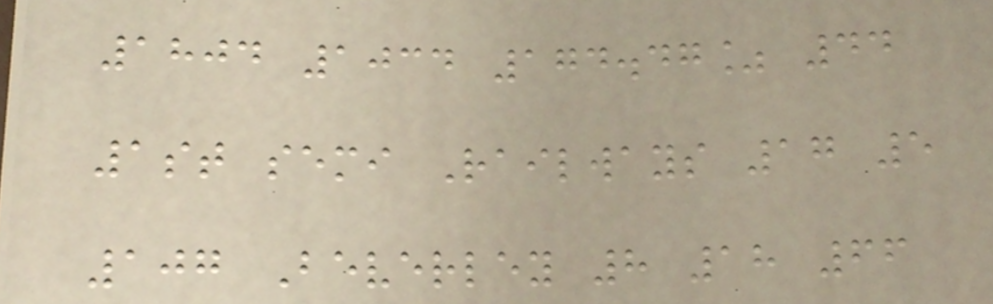1804 1034 174.47% 44
1st semi Railways 17 5
107 Beverley 8 18 66
